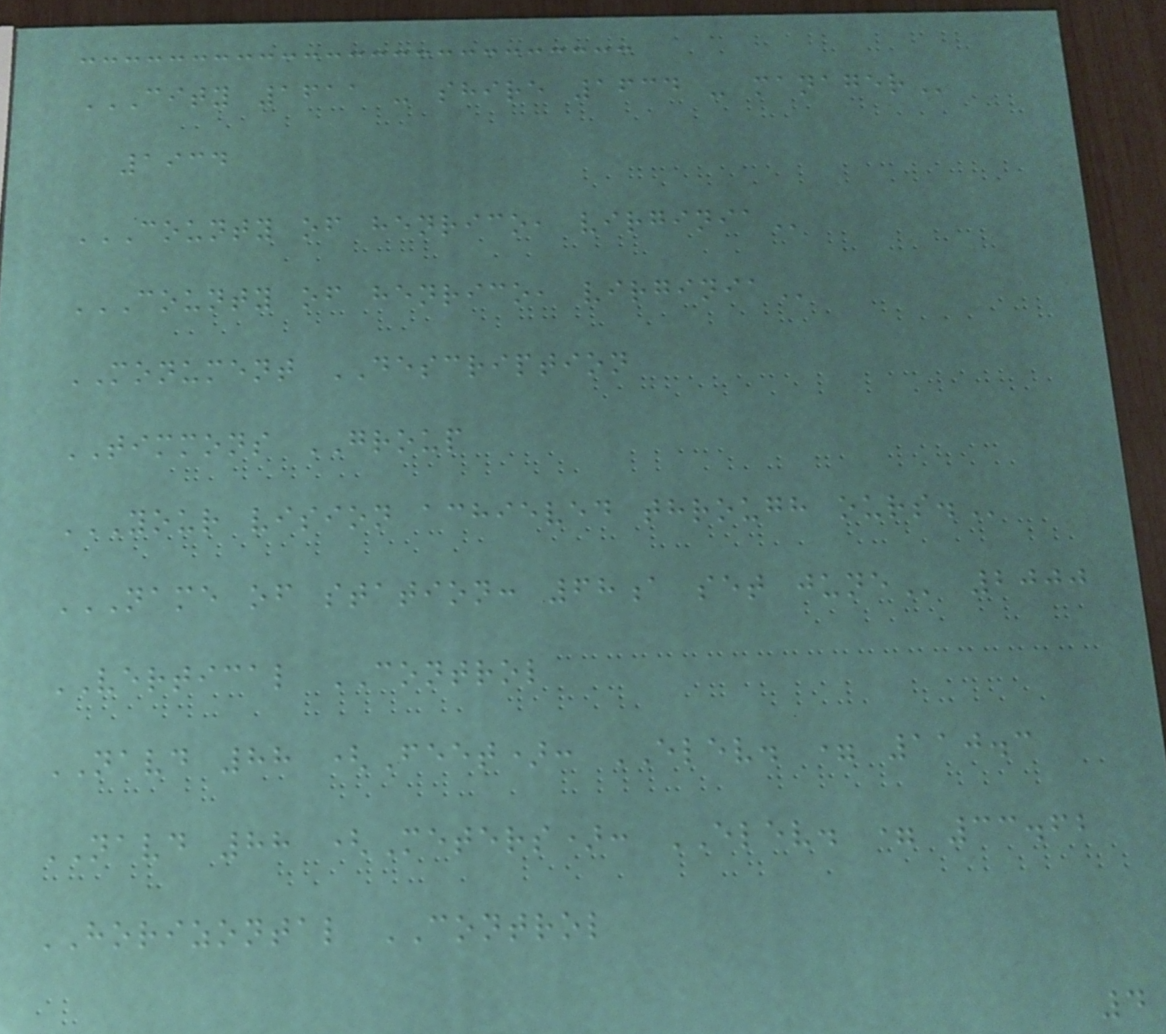CITY 1611 - SHIRE 1634 - MANAGER
1934
COUNTY OF HENRICO, VIRGINIA
COUNTY OF HENRICO, VIRGINIA
MONUMENT DESCRIPTION
TIMMONS GROUP
YOUR VISION ACHIEVED THROUGH OURS.
NAME OF STATION: 68A SET JUNE 2000
VERTICAL CONTROL
NAVD 88 (Feet): ELEV. = 110.3
NAVD 88 (Meters): ELEV. = 33.62
HORIZONTAL CONTROL
4
